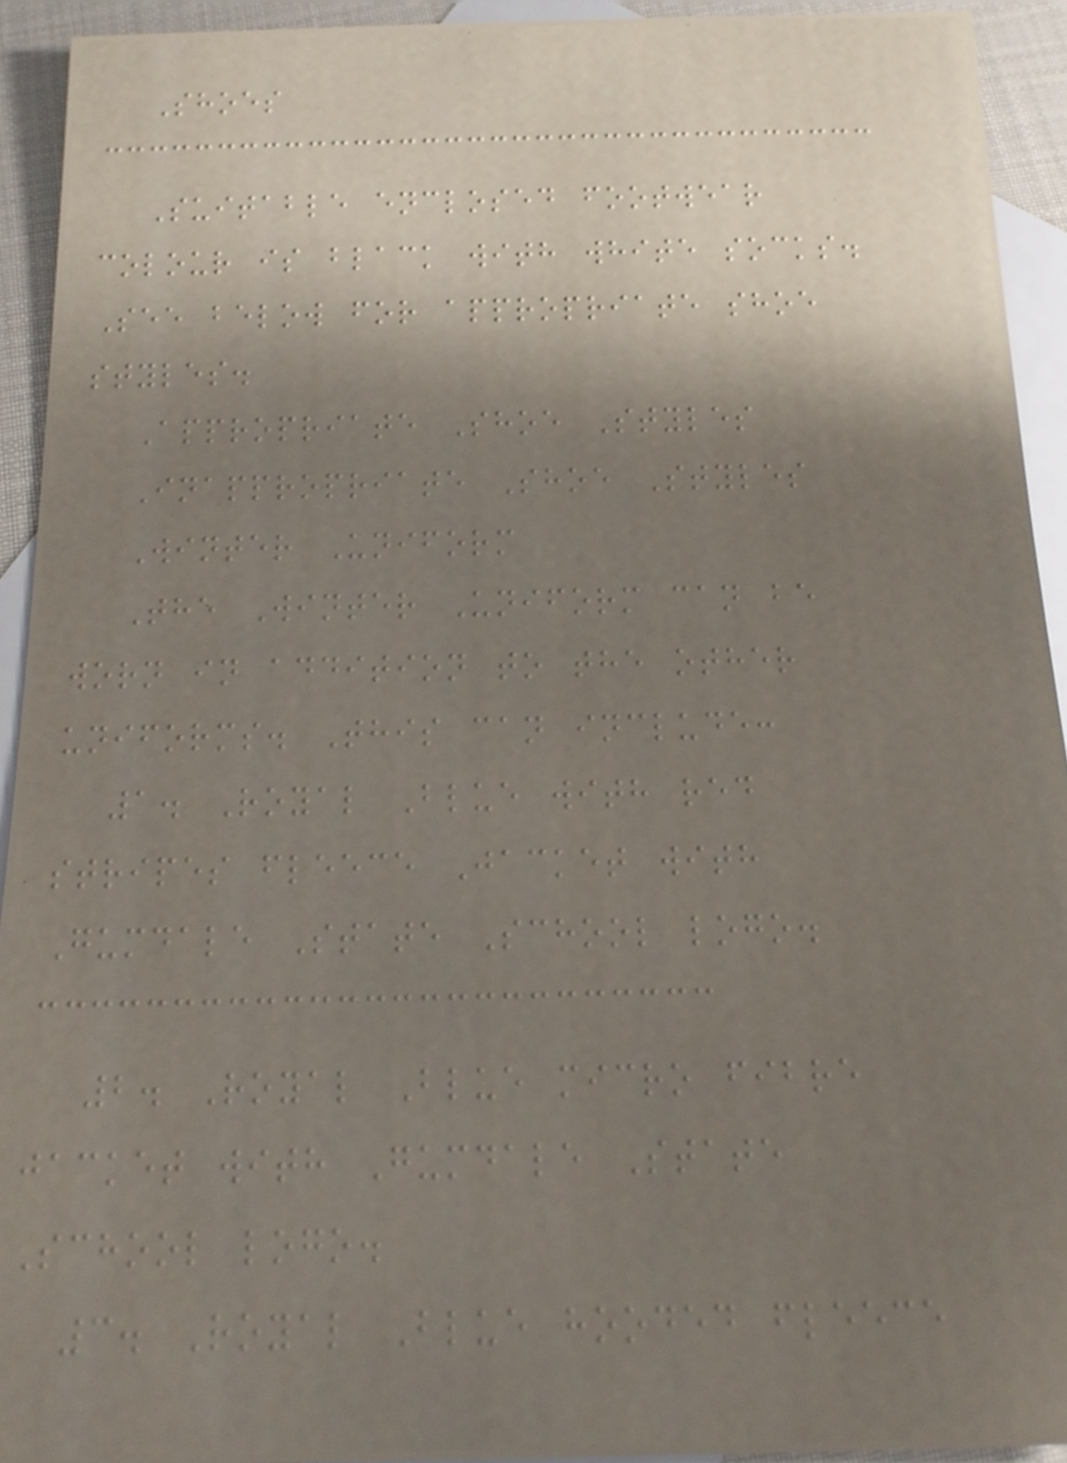Shoes
Suitable enclosed footwear
colour is black with white socks.
See below for appropriate shoe
styles.
Appropriate Shoe Styles
Inappropriate Shoe Styles
Winter Uniform
The Winter Uniform can be
worn in addition to the other
uniforms. This can include:
1. Royal Blue with red
stripes fleece Jacket with
Gumdale State School logo.
2. Royal Blue micro fibre
jacket with Gumdale State
School logo.
3. Royal Blue hooded fleece
